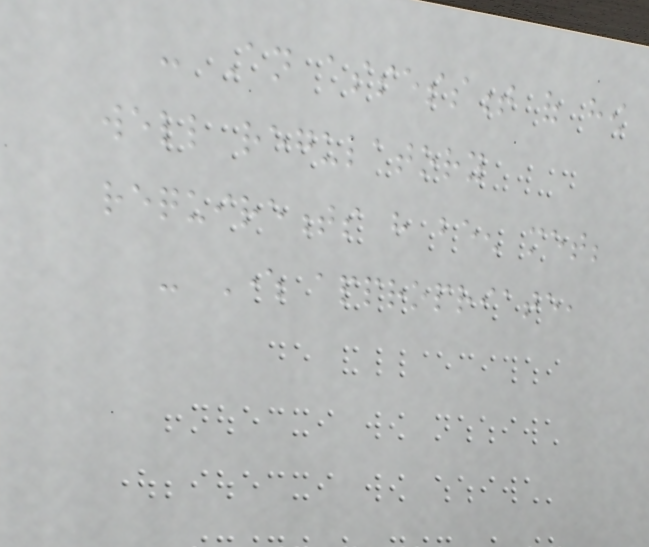- An assessment of how
well regulatory
requirements have been met;
- Where appropriate,
